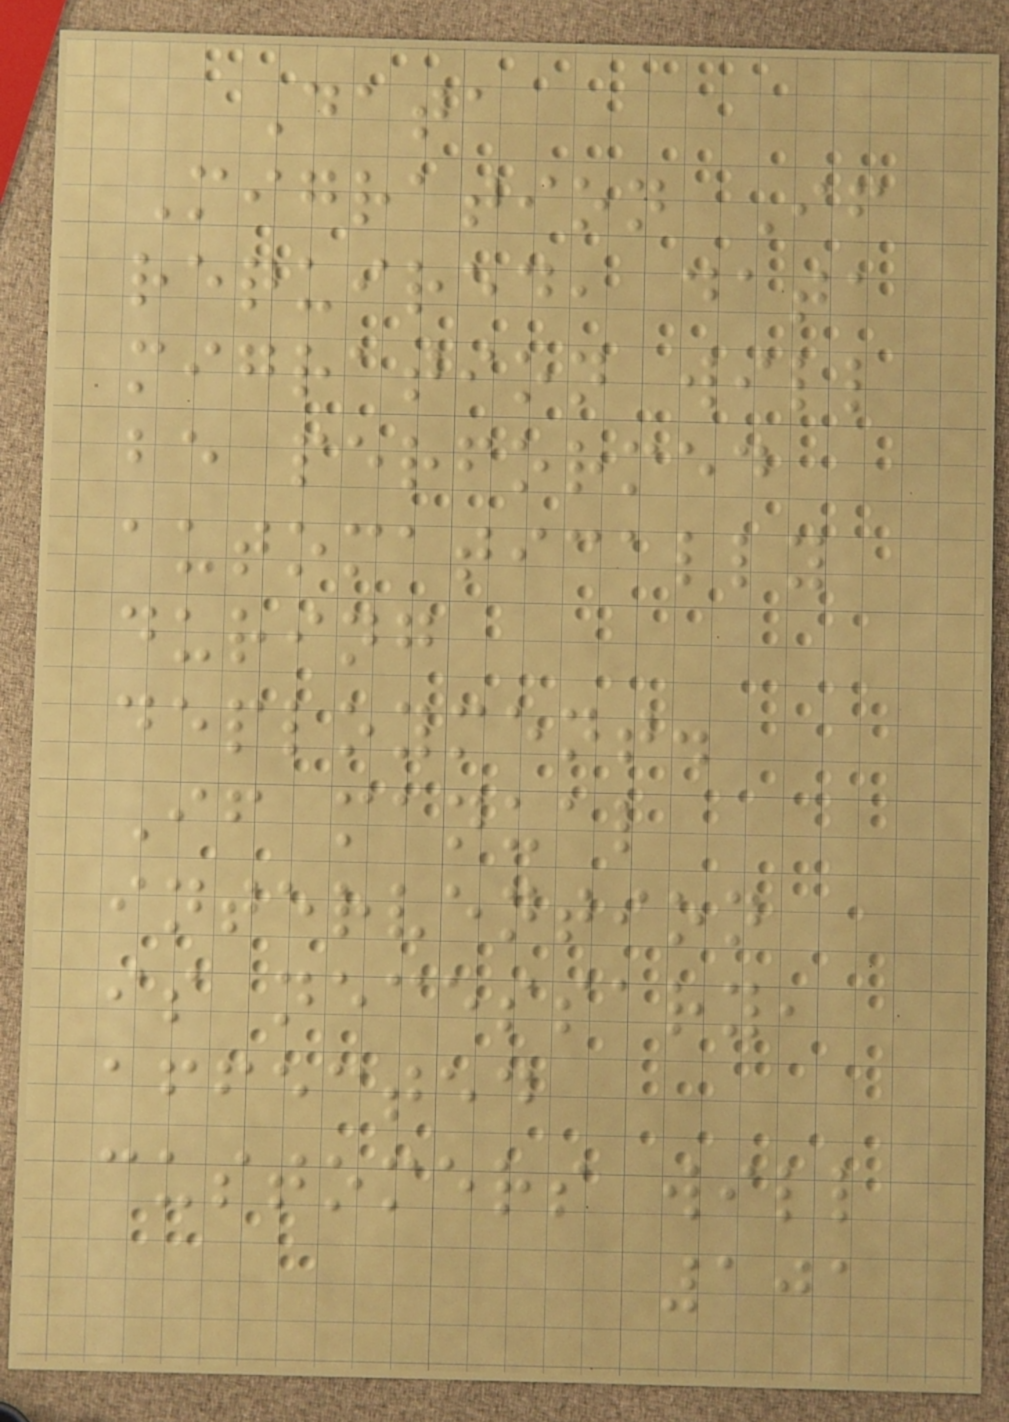Data
Migration If
required, data
migration will
be performed
automatically
during
deployment.
If manual
intervention
is necessary,
affected
customers will
101
